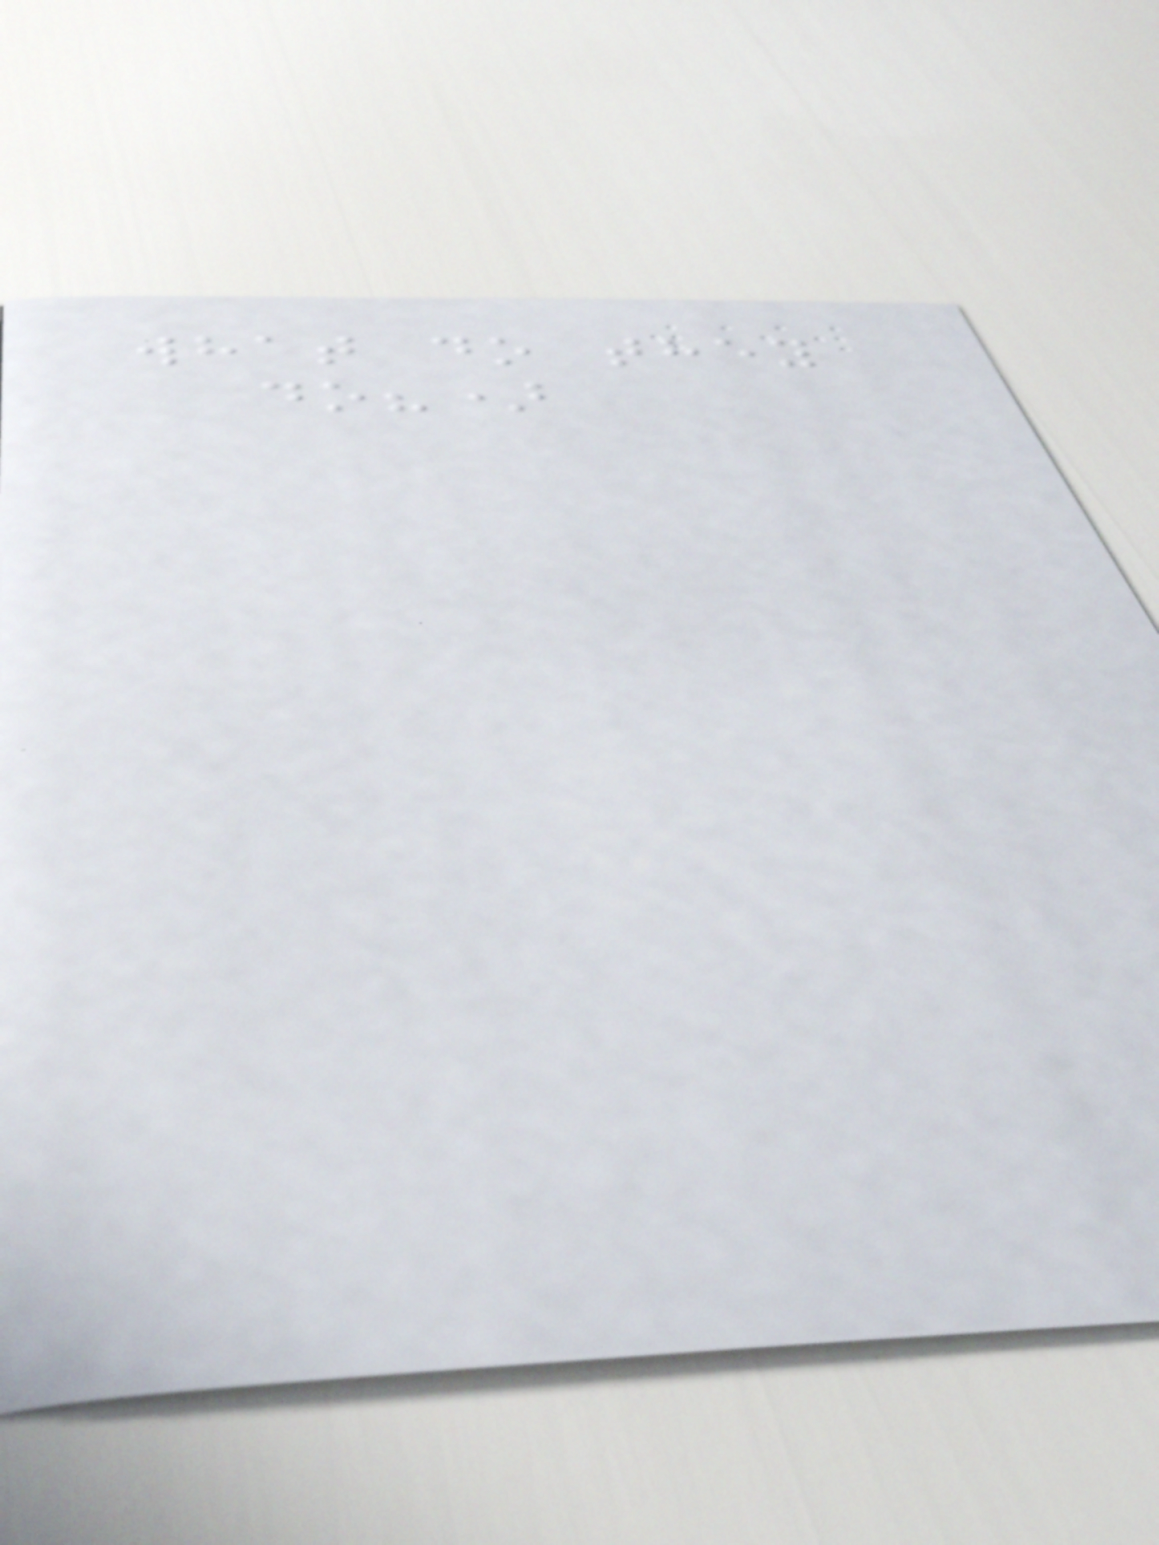what do they
do?)
